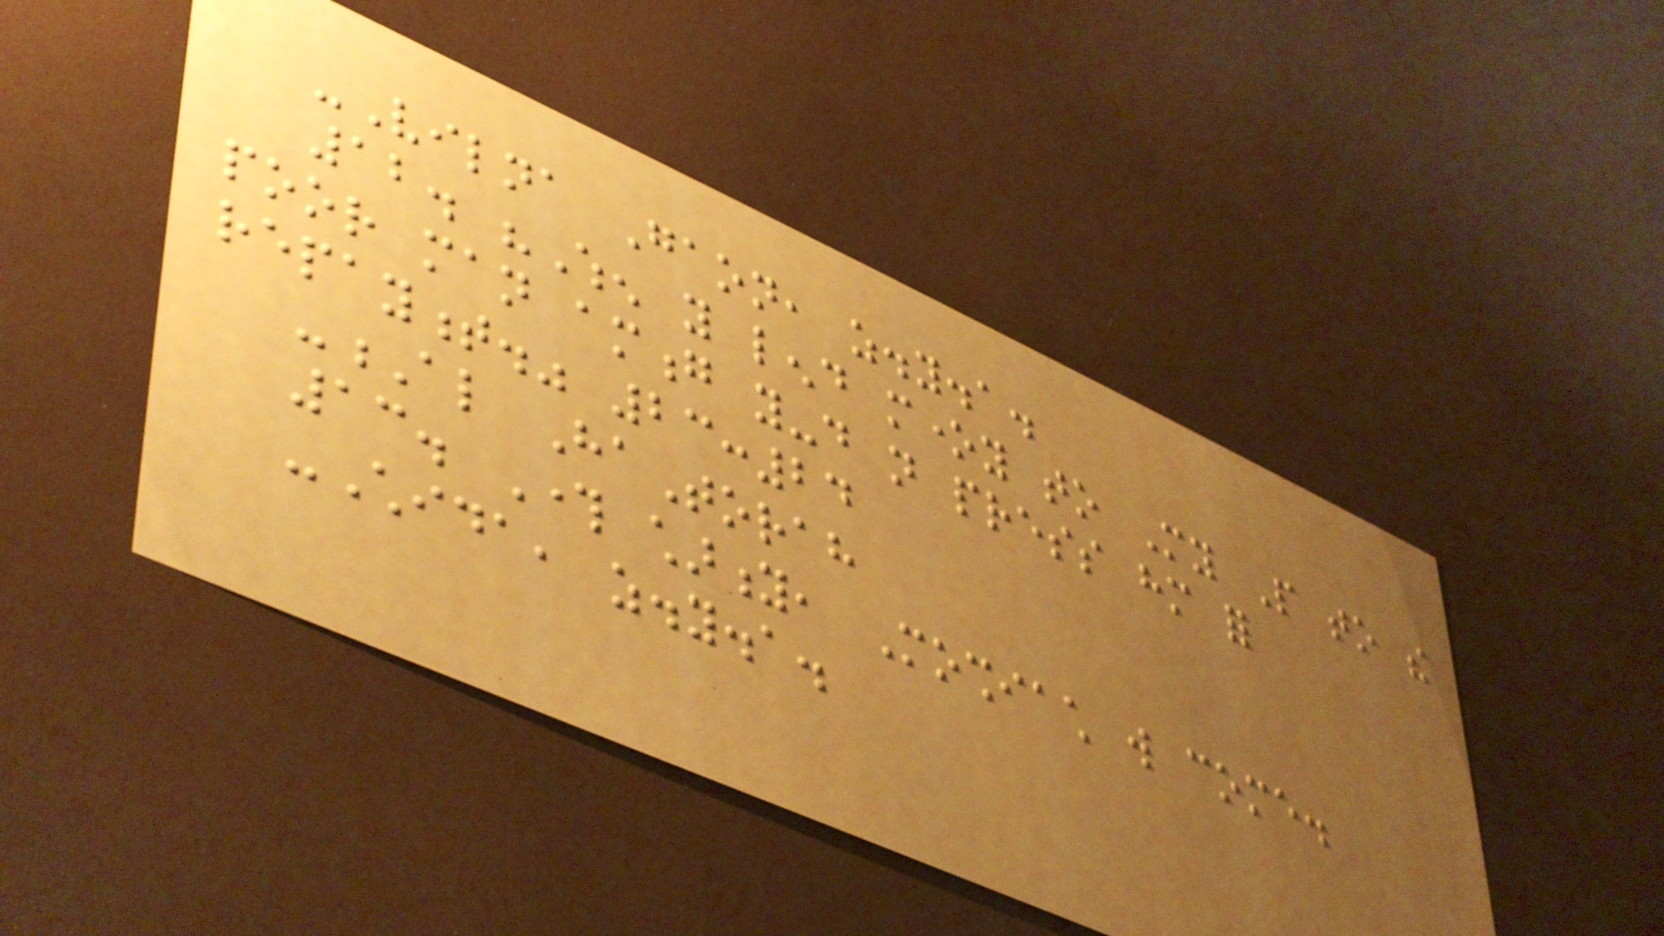-Vilna Gaon, z.y.a.
12. "When you lend money to My People to the
poor man among you-do not press him for
repayment." 23:24
-Al HaTorah
13. Through charity, Moshiach will come.
-Chida, z.y.a.
